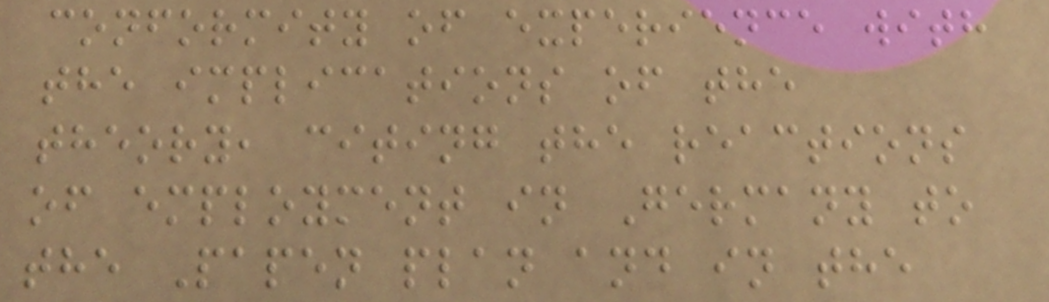conformity of experience with
the implications of the
theory, citing the reactions
of employment in Germany to
the Papen plan and in the
